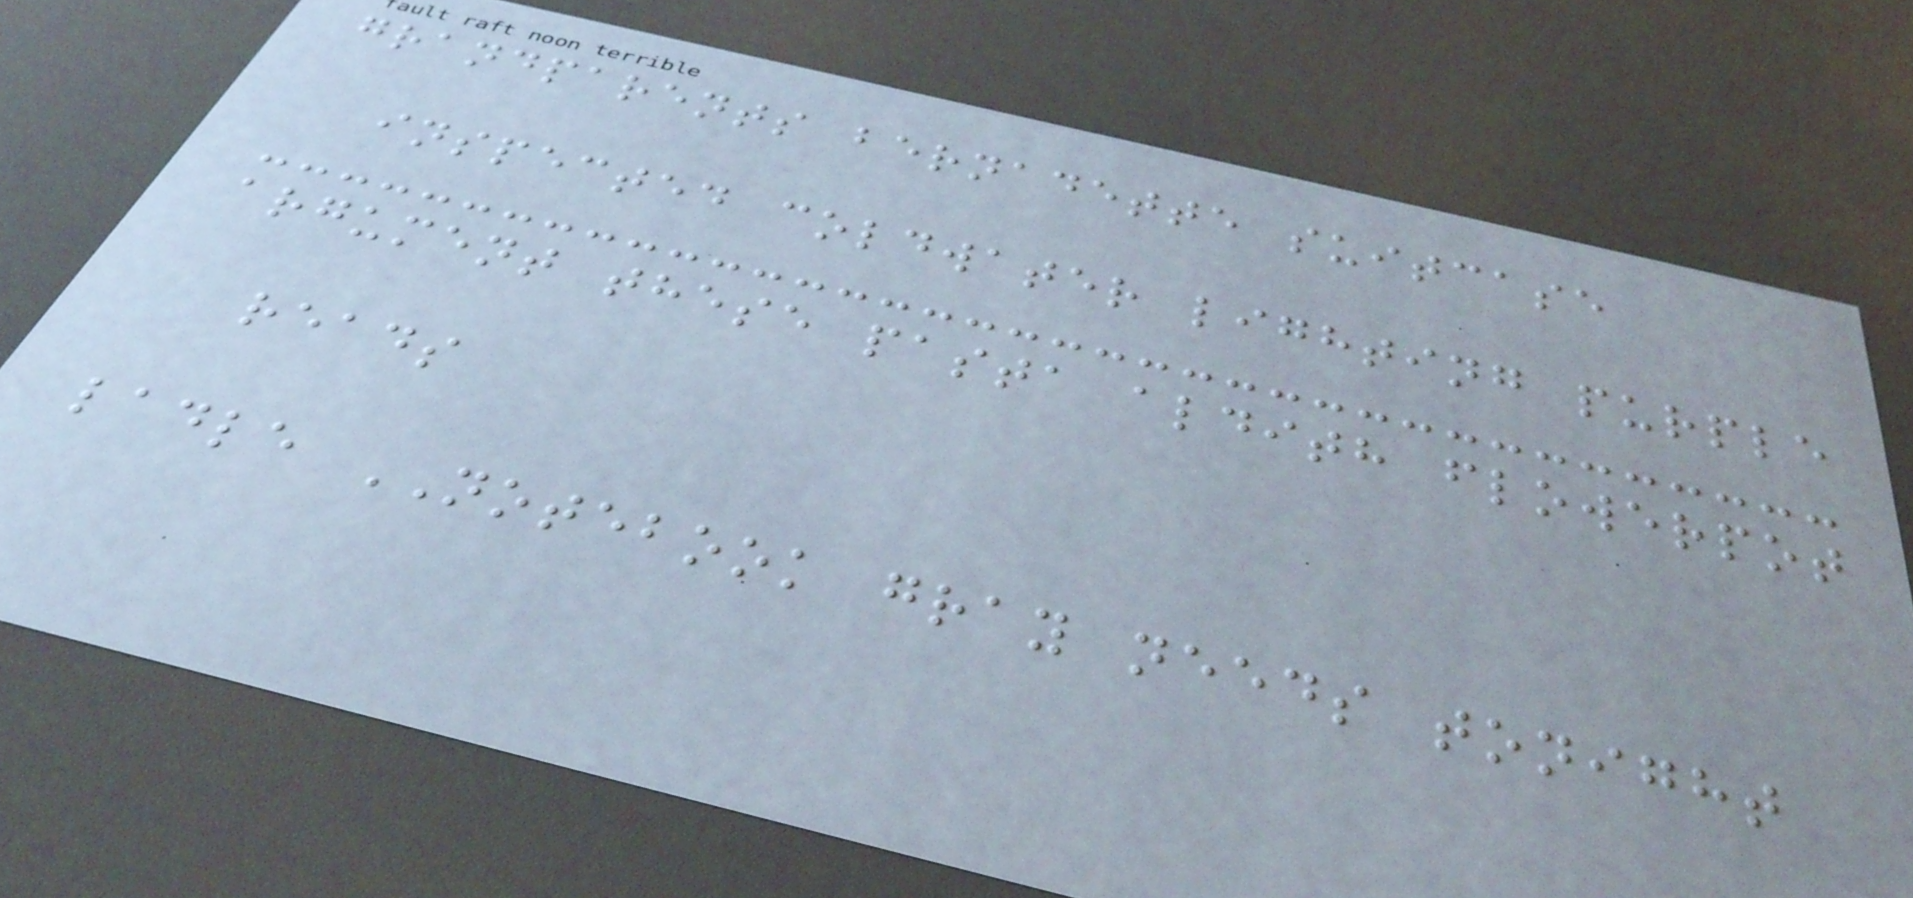grandparents bernadette suitcase
inspected coldwater lighting purple
argument these pasta aldith flowerpot
reads
ladle NOTEBOOK gray needs tonight
